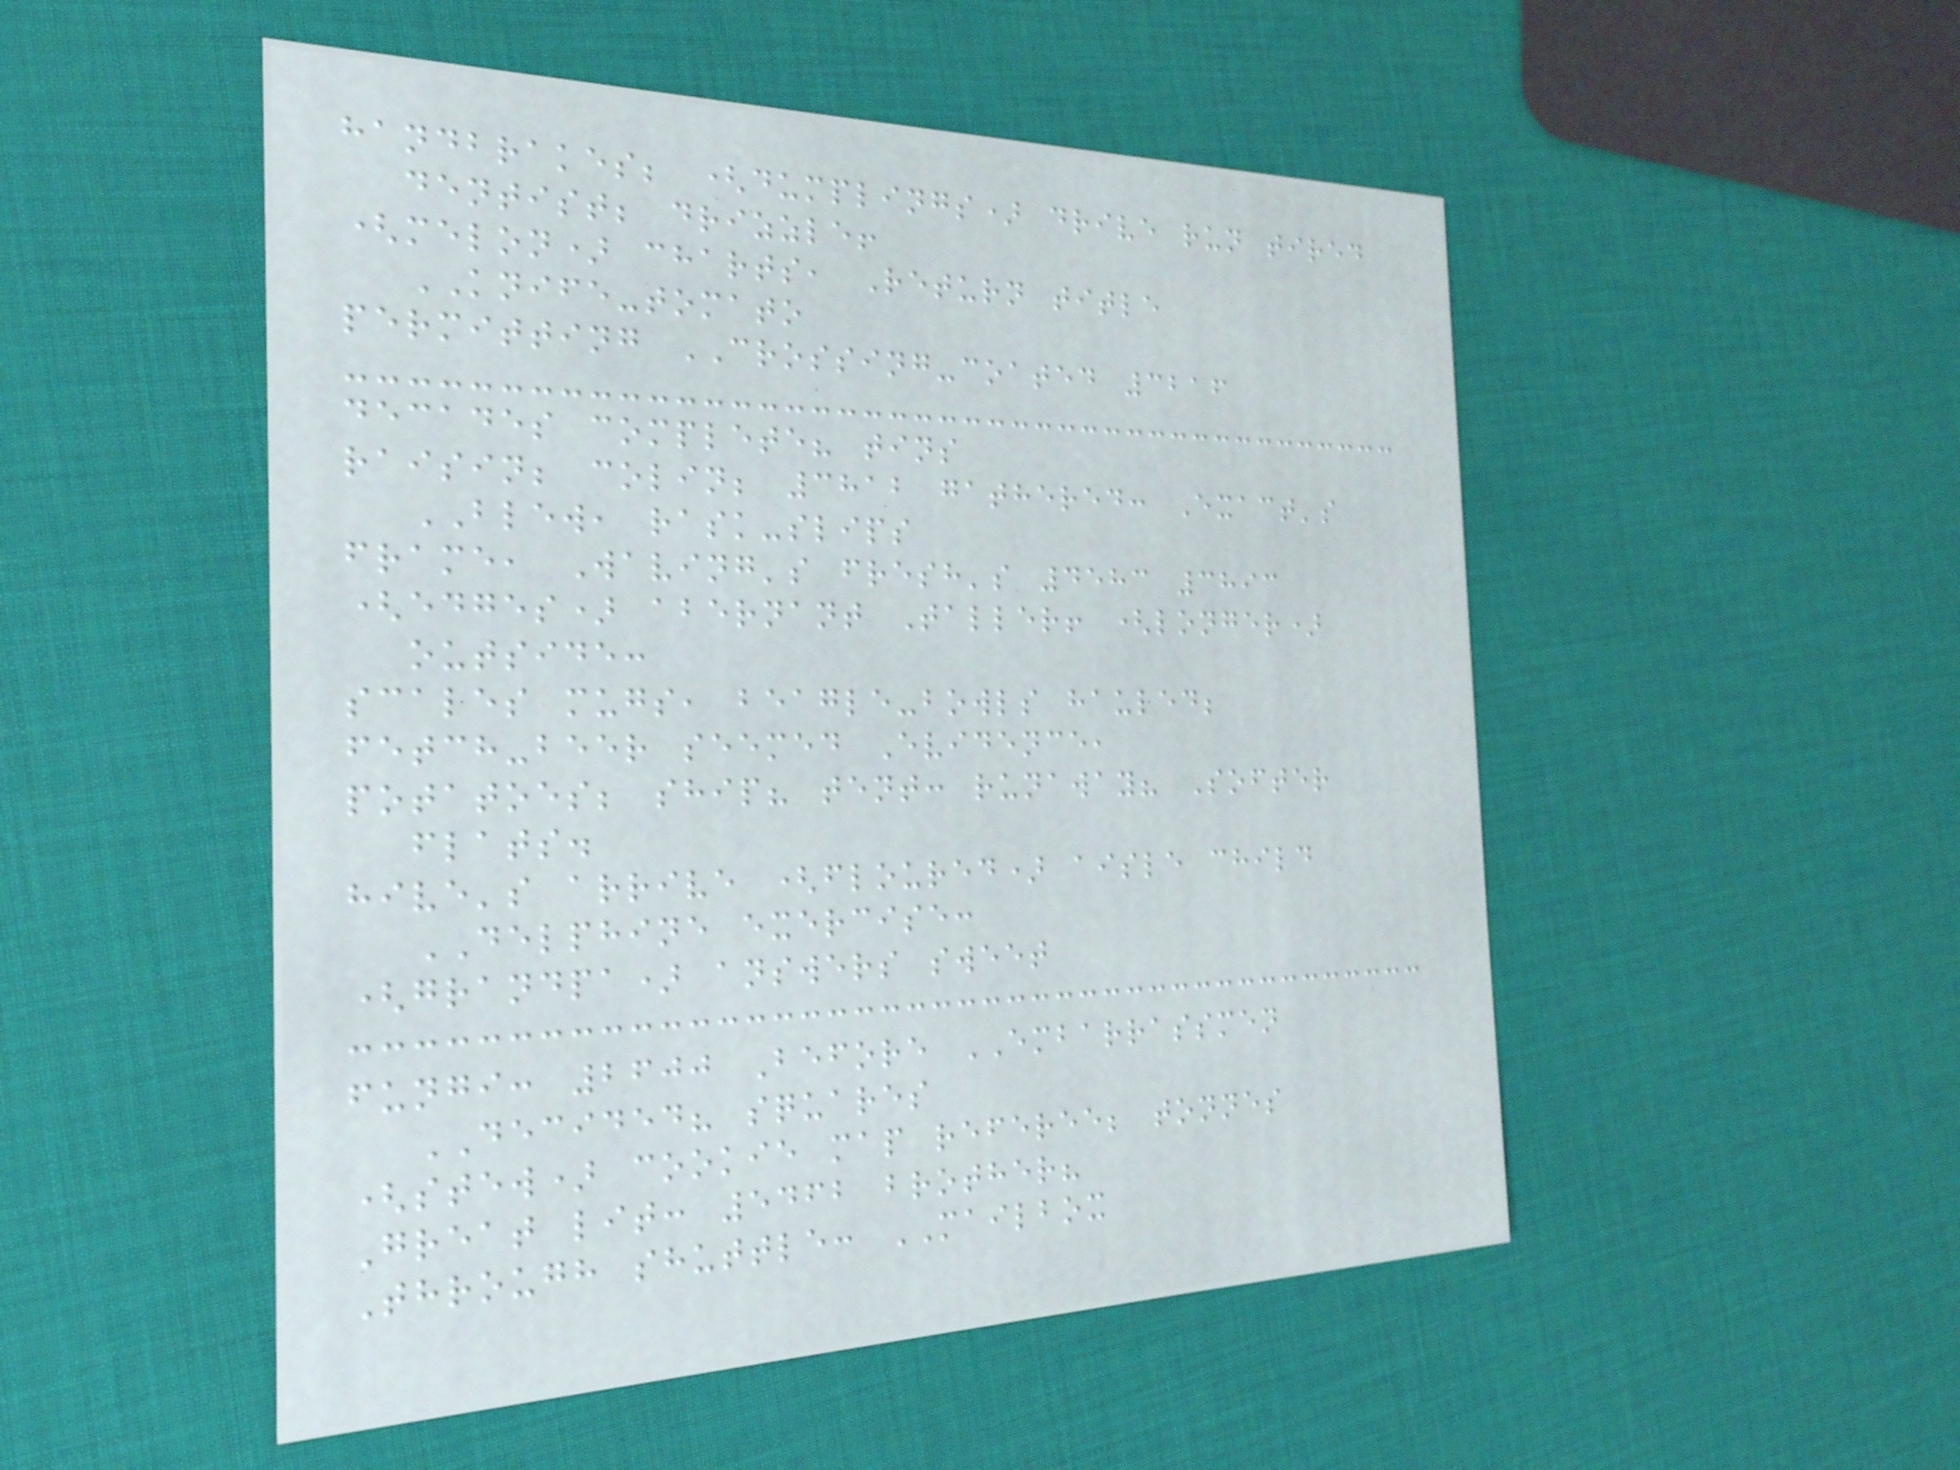handbrakes; (dumplings) drive run tired
dentist; drizzle!
(melon) charts, Return title
KNIFE-tomato
permitting CROSSING-coated 3216
decades complete? tins
raisin; colin; 3812 gathered: Exact's
BLEW, rask-slips
frame, Waving's fresh's 4583 3893
(edges) abernant Taller! (longer)
outside:
scales mugs, beagle-bowls hauled;
fetch-beer seemed Evidence,
potatoes; ship? tent: runaway? Softer
flats.
hive's arrive (floured) aisle child
DELPHINE exercise:
(grandpa) answers sweet
fungi: 2600 Before EMBARRASSMEN
DECIDED? squares
(stew) cookie map referee; tonnes
Great lit: 5462 brother?
Through shuttle: MAILBOX
